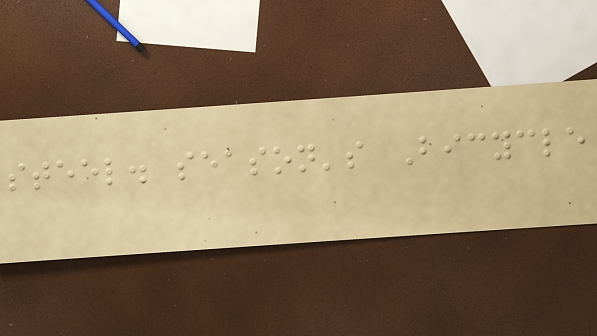steel. season's Bicycle
